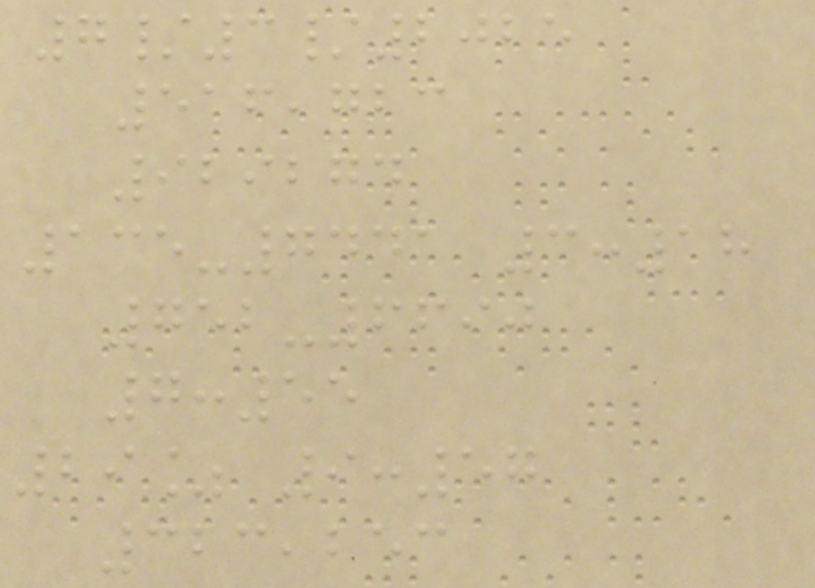7/3/2025
516,723
929274
135-7441 3:18
752-6690
7:55
29% 9:57
323,253
